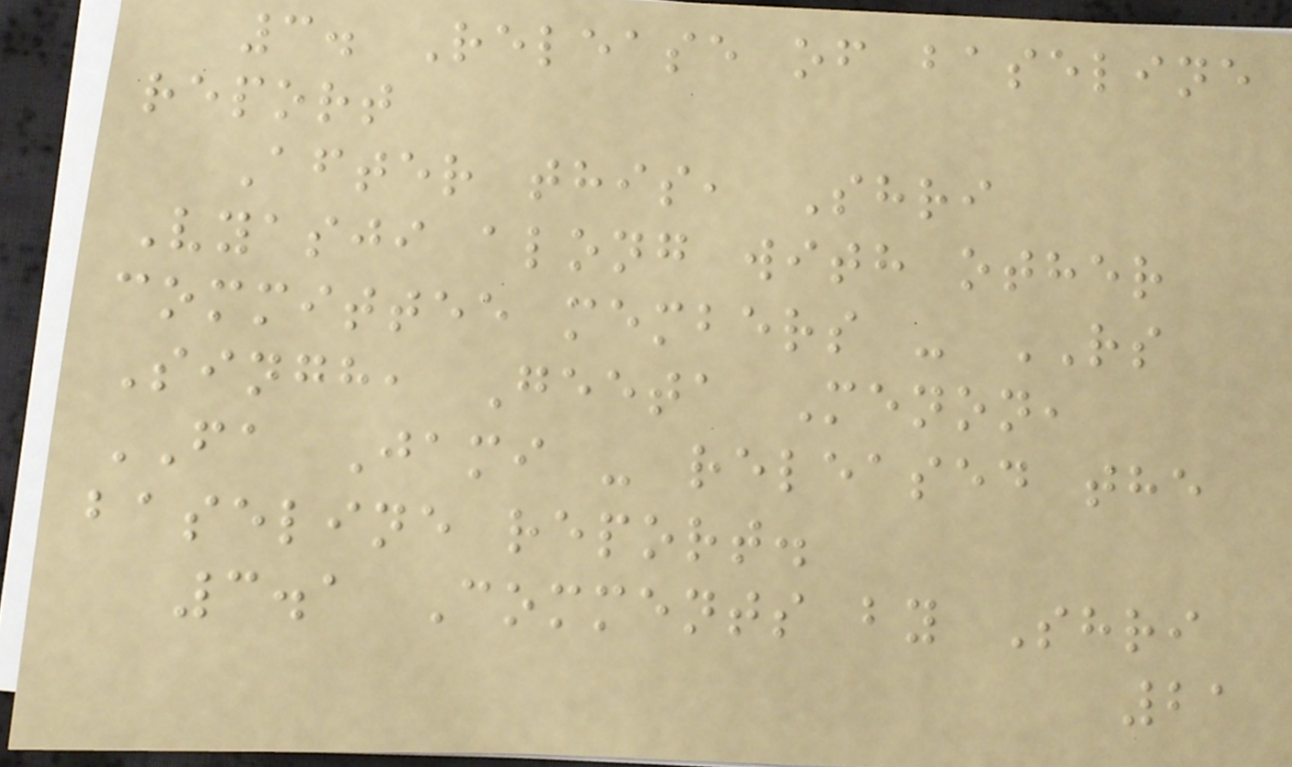3. Release of baseline
report
After this, Shri
Vyasji along with other
committee members - RS
Singh, Geeta Menon,
FA Jami - released the
baseline report.
3.1 Comments by Shri
21
